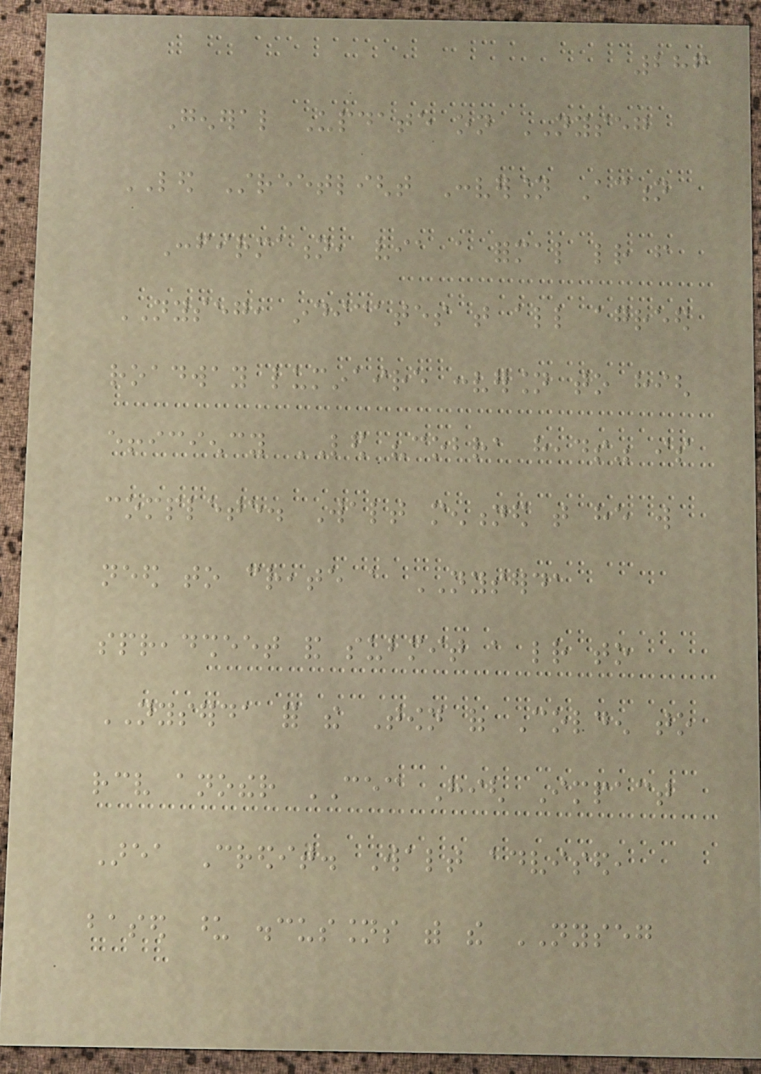286
General Update on NYSEG
LED Streetlight Conversion Action
Confirmation, via a formal letter from
NYSEG, indicates that all agreed
roadway luminaire conversion to high
efficiency LED "cobra heads" is
complete. Walt mentioned that he will
need to create a NYSERDA
spreadsheet and submit a letter to
NYSERDA for the Town of Colden to
receive another CEC High Impact
Area Credit. Walt advised,
based upon discussions with the NYSEG
